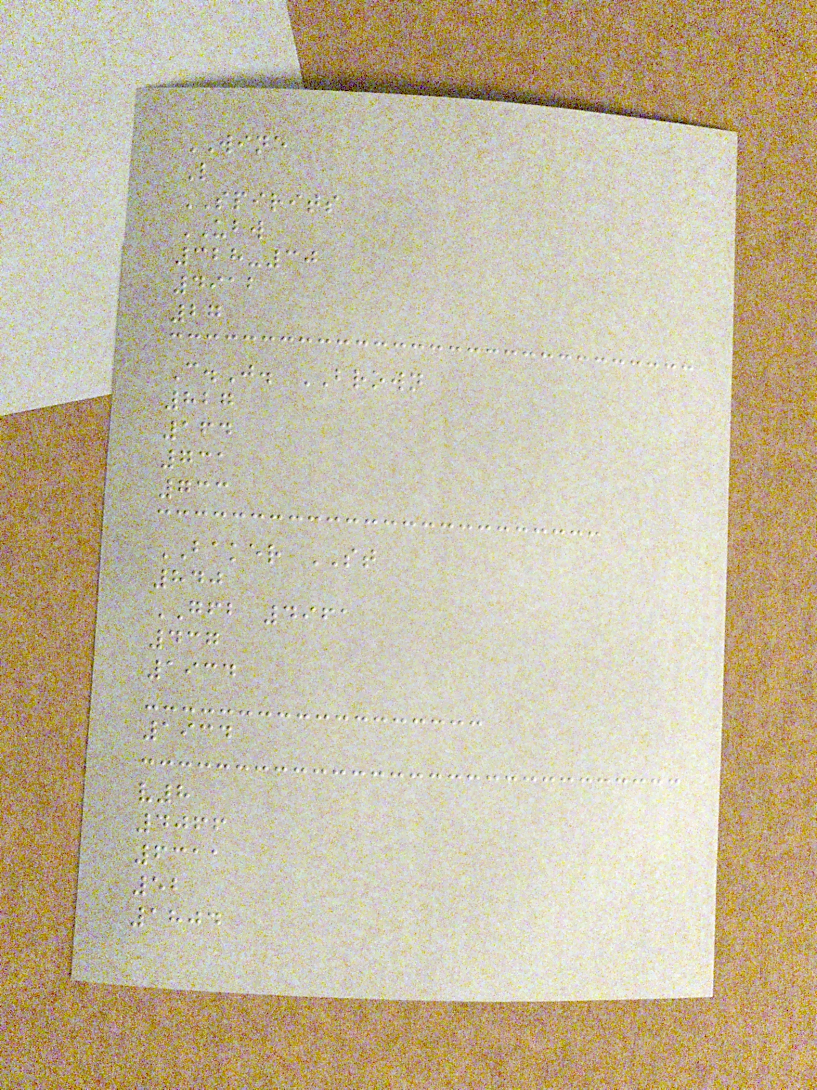WINE
L
SPIRITS
UBW
328-30
4912
27
C.J. BROWN
827
164
731
733
BAKER ST
840
GFB 4961
437
1934
1934
v8
4066
6311
52
1804
